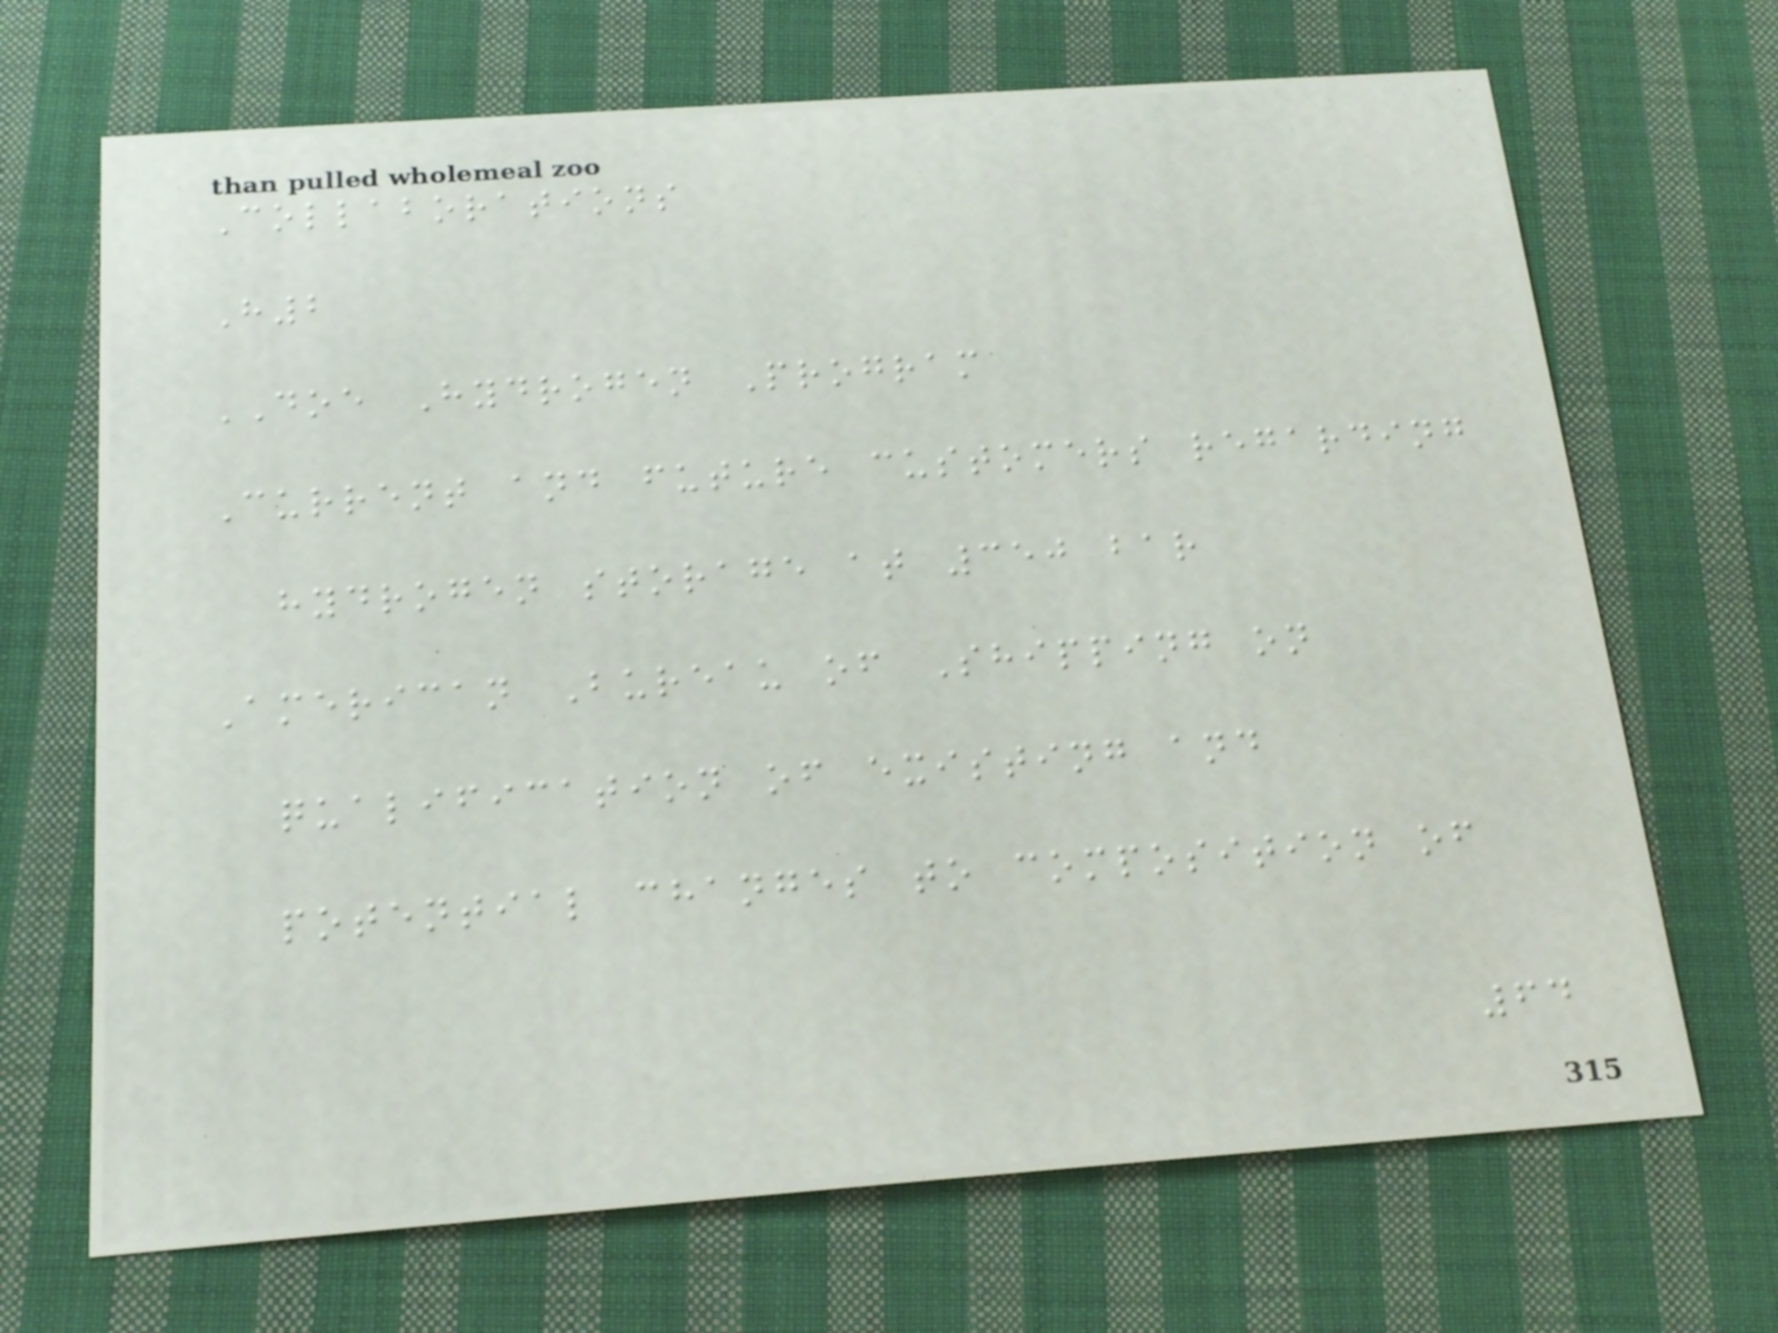Collaborations
H2
DOE Hydrogen Program
Current and future customers regarding
hydrogen storage at 350 bar
American Bureau of Shipping on
qualification of existing and
potential changes to composition of
64
